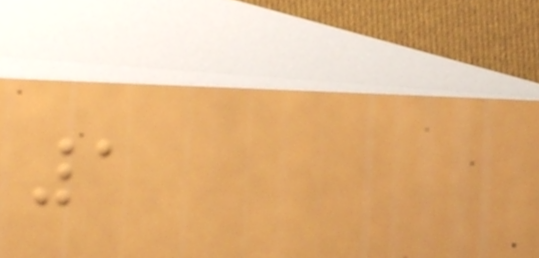1
